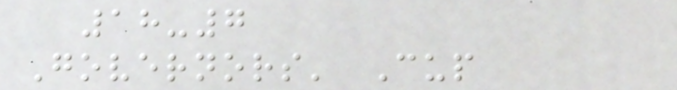18-7
Governors' Cup
